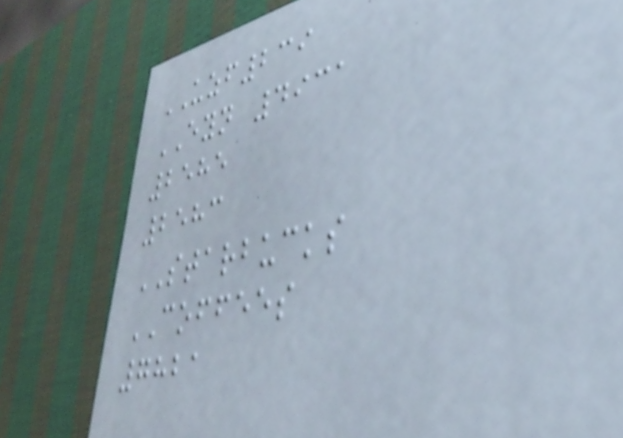UZF239
EYN 4931
2585
2583
STARBUCKS
COFFEES
7821
